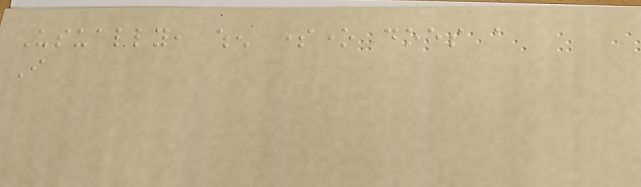Usually, when someone does a
I
